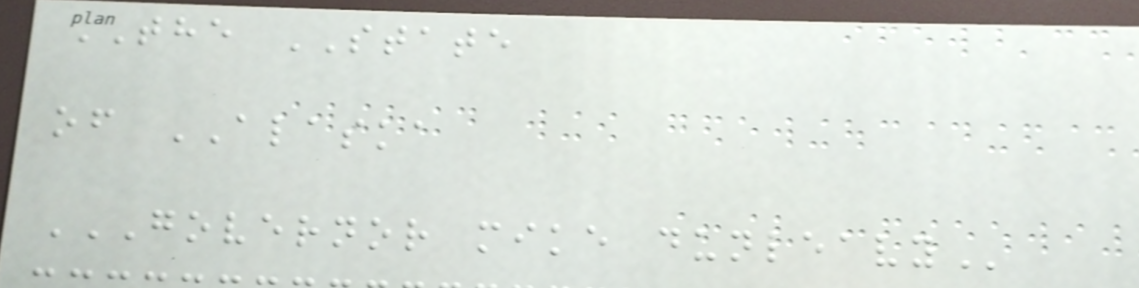THE STATE
of ALASKA
GOVERNOR MIKE DUNLEAVY
